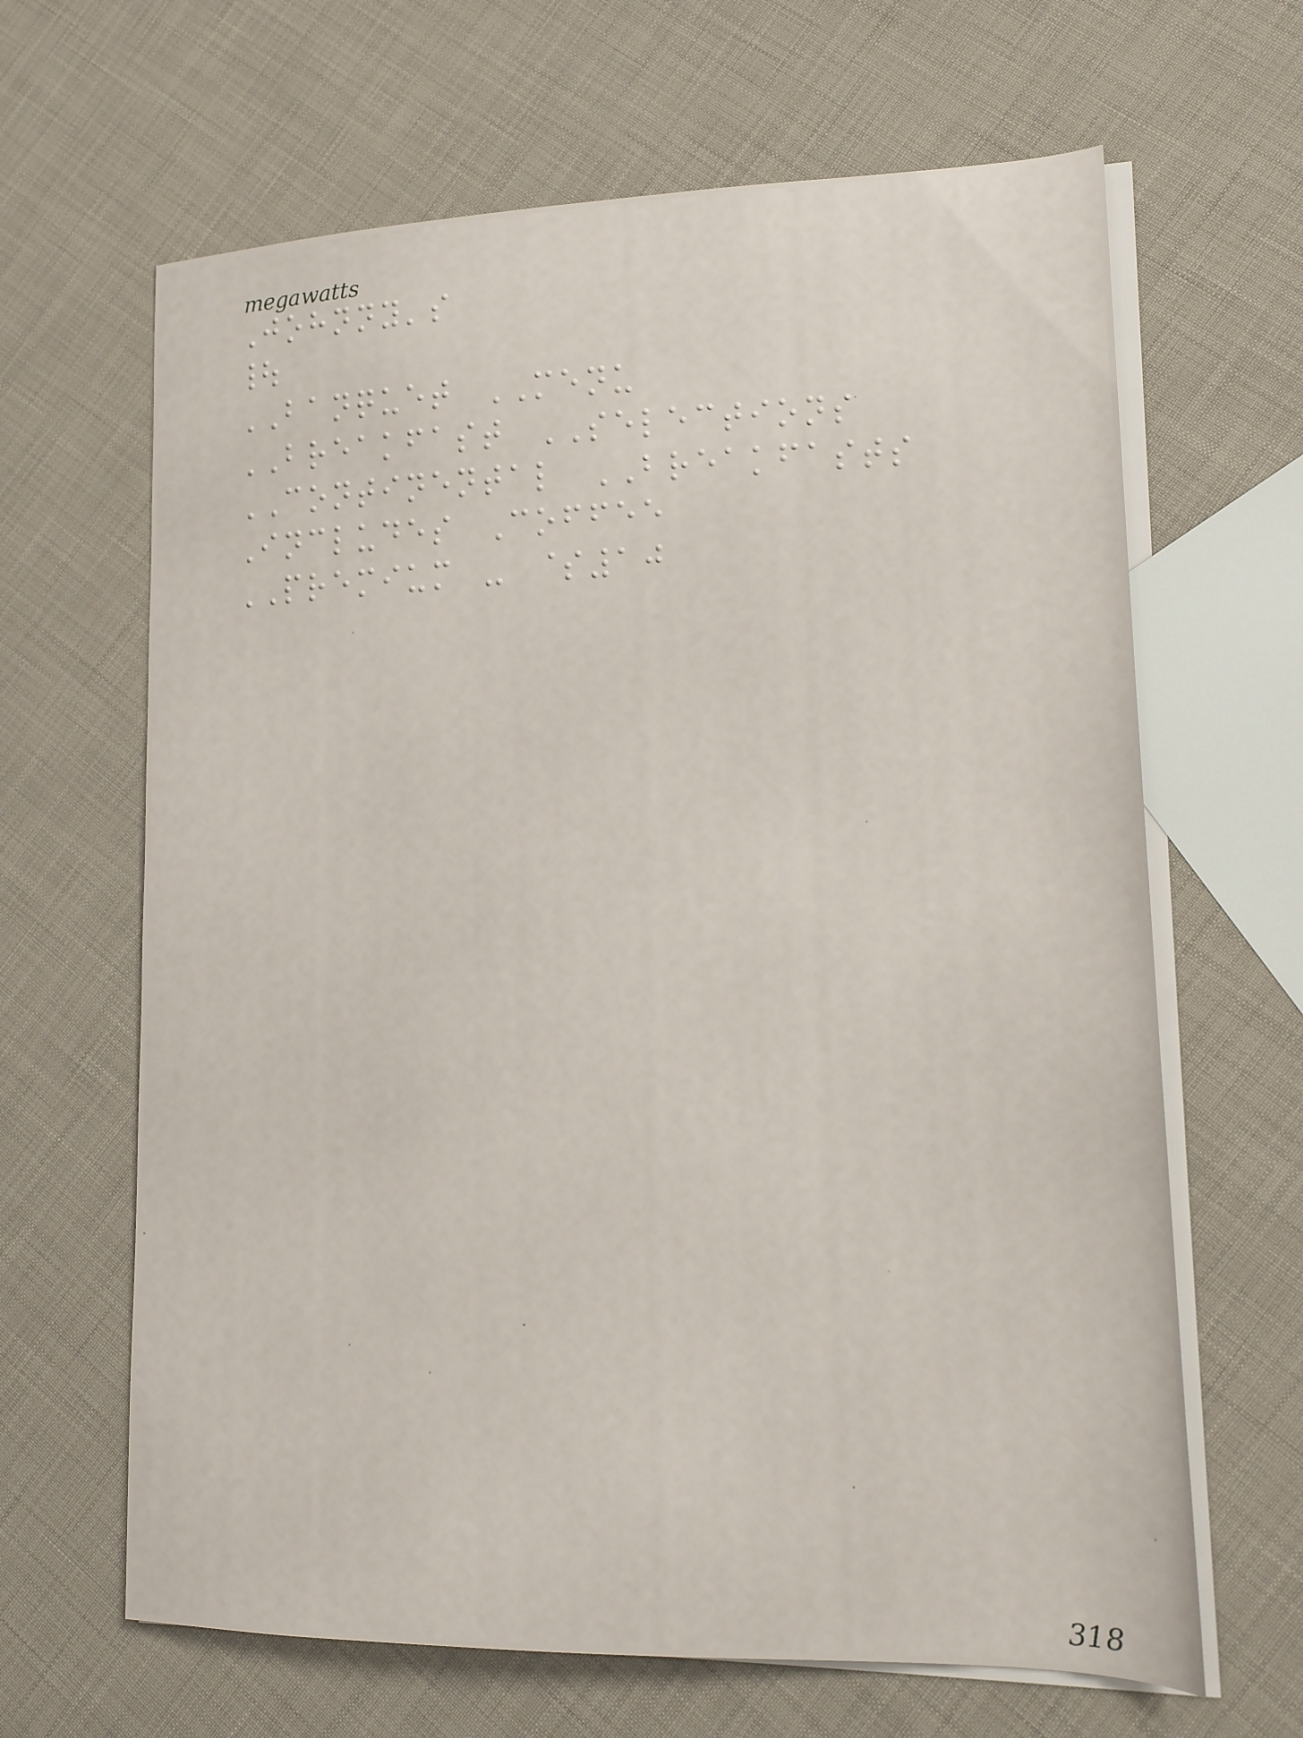Johnny's
|
BANQUET MENU
BREAKFAST SELECTIONS
CONTINENTAL BREAKFASTS
Includes Coffee
PREMIUM - $10
